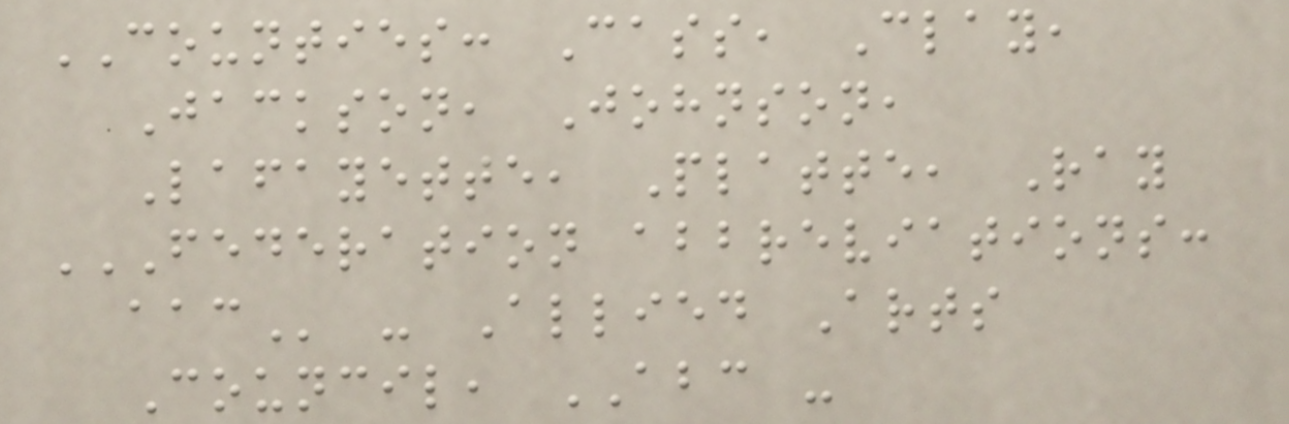COUNTIES: Cass, Clay,
Jackson, Johnson,
Lafayette, Platte, Ray
FEDERATION ABBREVIATIONS:
AAC - Allied Arts
Council, ABC -
